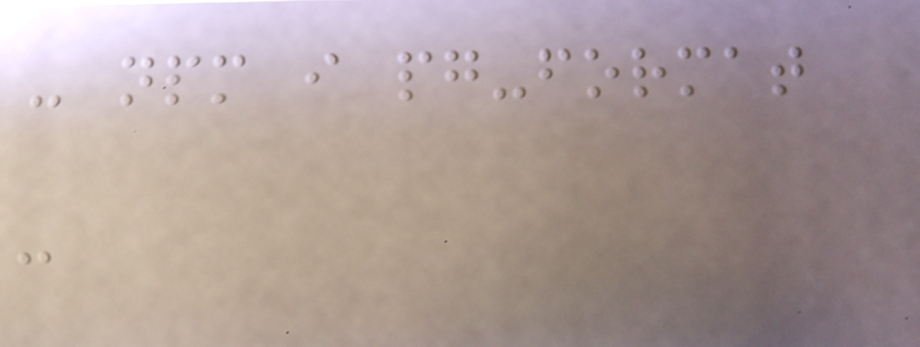- npm i pg-format
-
